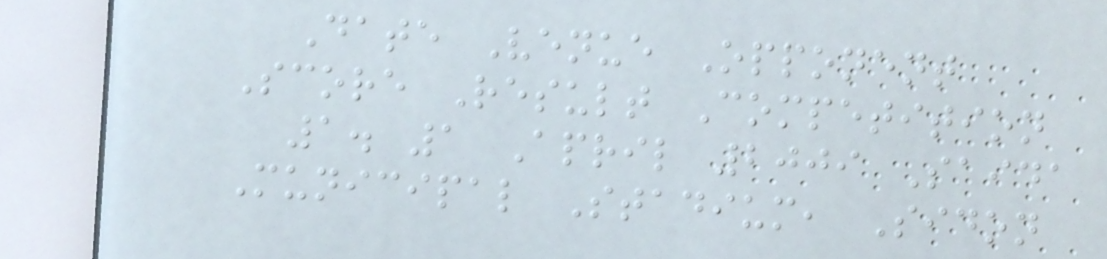Date Venue Opponent
Score Result Competition
1. 1 April 2009 Saida
Municipal Stadium, Sidon
